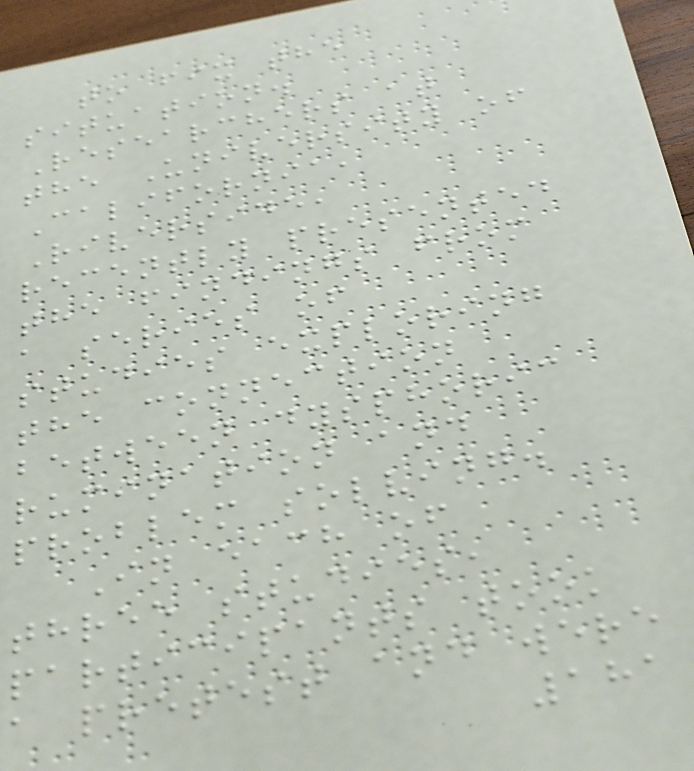to fix the
situation.
Researchers at
the University of
California,
Riverside,
recently presented
the findings from
a series of
studies exploring
the connection
between dysphoric
rumination and
problem solving.
In each of
three studies,
participants took
a pretest and were
181
